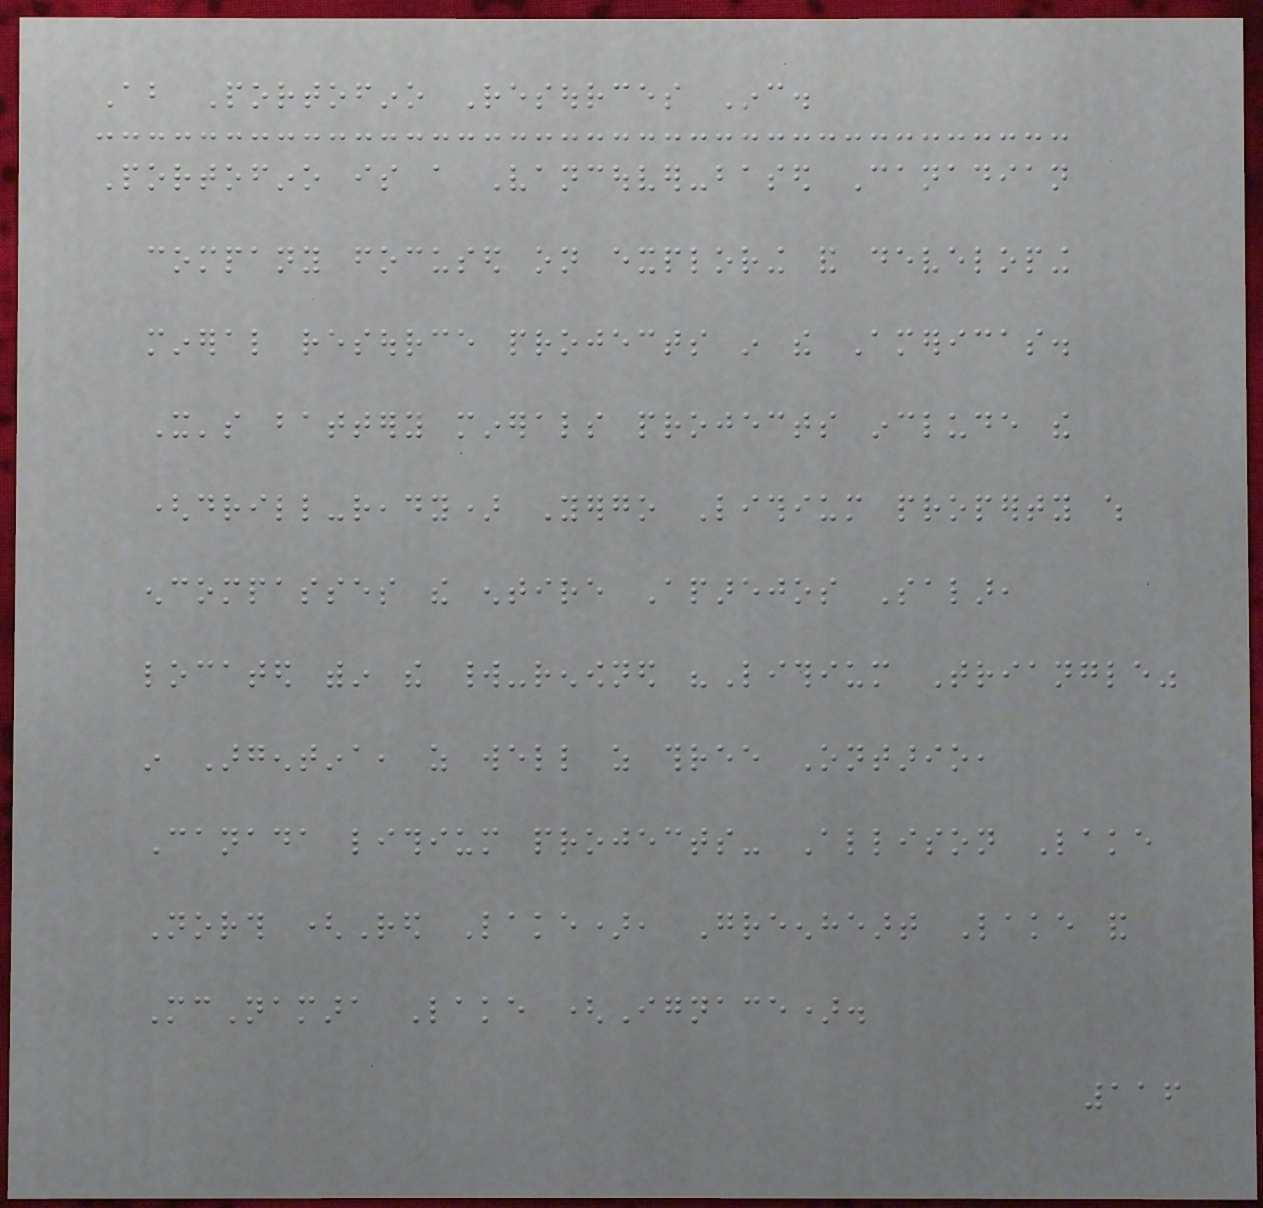About Portofino Resources Inc.
Portofino is a Vancouver-based Canadian
company focused on exploring and developing
mineral resource projects in the Americas.
It's battery minerals projects include the
(drill-ready) Yergo Lithium property which
encompasses the entire Aparejos Salar,
located within the world-renowned "Lithium Triangle"
in Argentina, as well as three Ontario,
Canada lithium projects- Allison Lake
North (Red Lake), Greenheart Lake and
McNamara Lake (Ignace).
116
